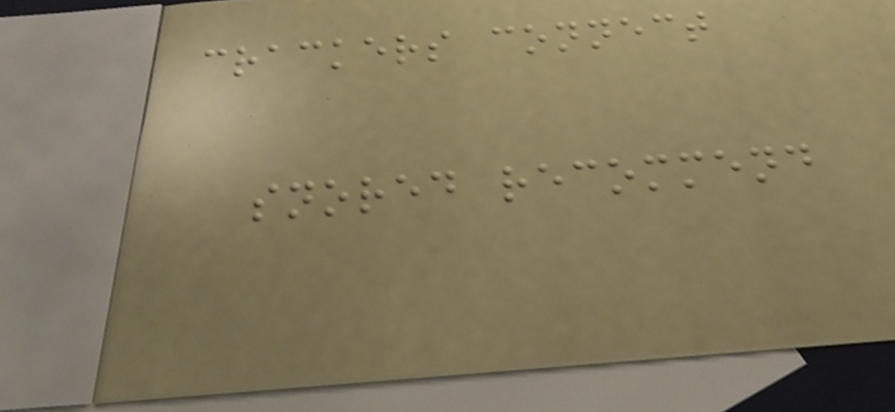crackers connect
snored recommend
